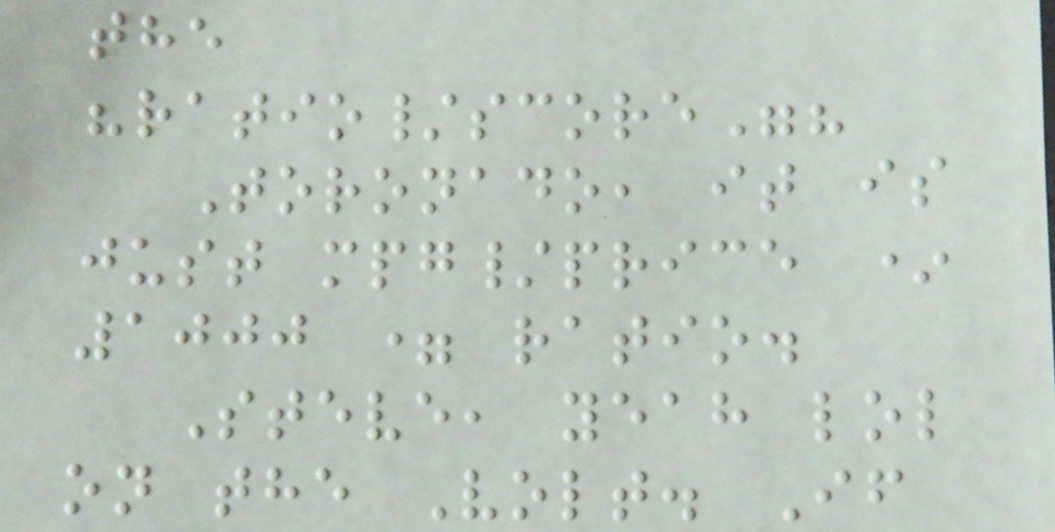the
"ratio/score"?
Toronado, it is
just mpg/price *
1000 = ratio.
Steve, yeah lol
on the Volt. If
